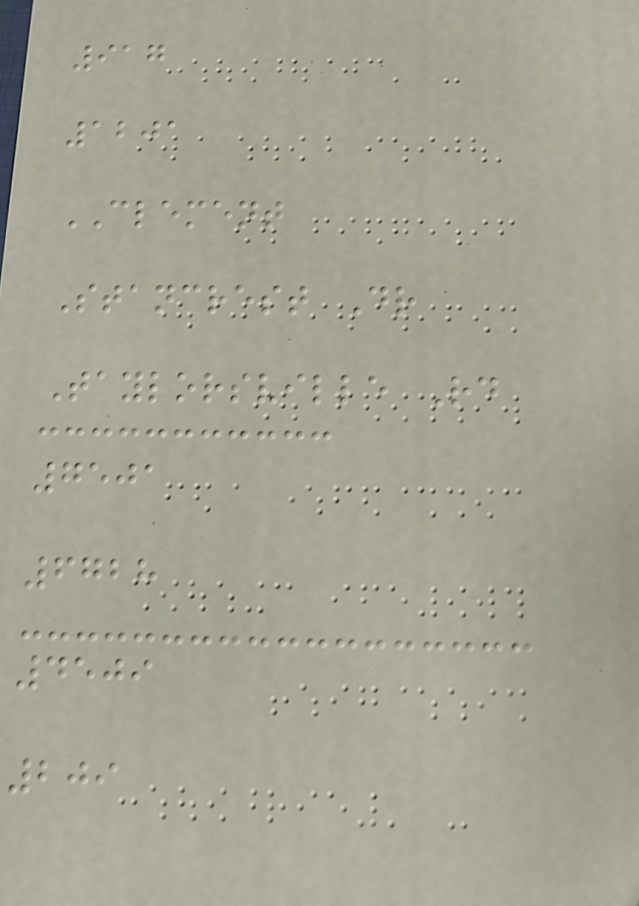917
1201
CLEMENT
Stancrest Dr
Taylorsville Rd
7501
6728
4509
209
